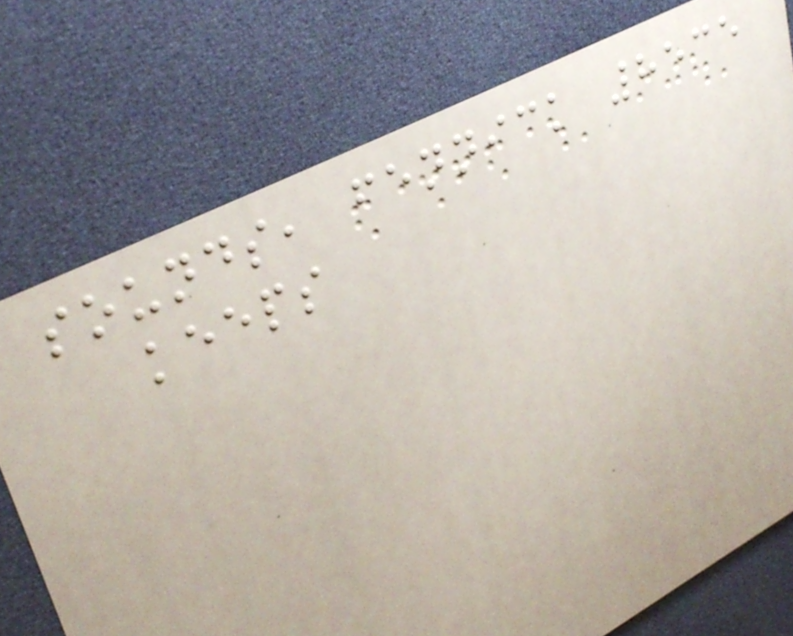sounds, fennick 8535
keeps
